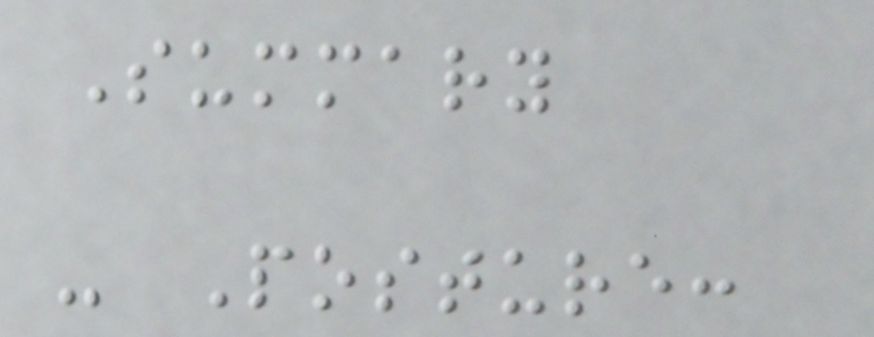Summary
- Posture:
